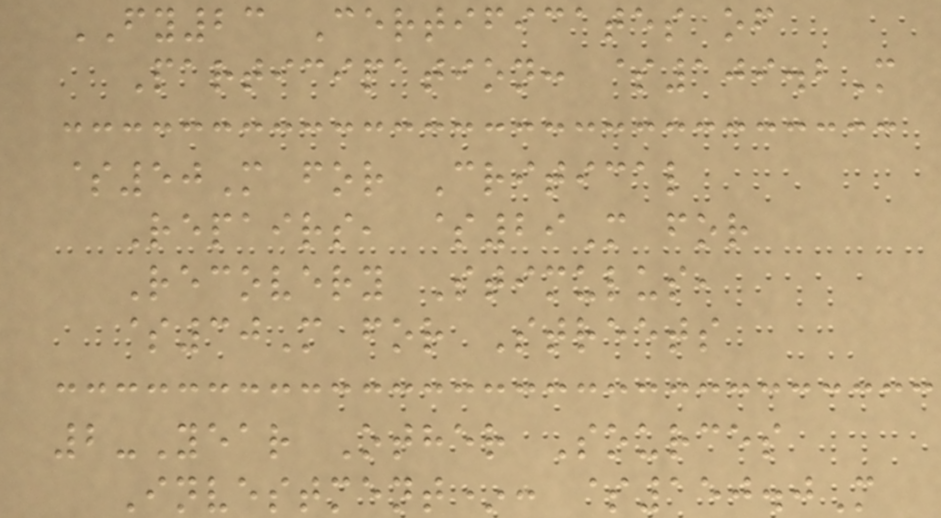FY23 Certificates of
Participation: $109.2M
$50M for Critical
Repairs, $29M for
Recovery Stimulus,
$30M for Streets
2-Year Other Sources
Investment*: $150.0M
